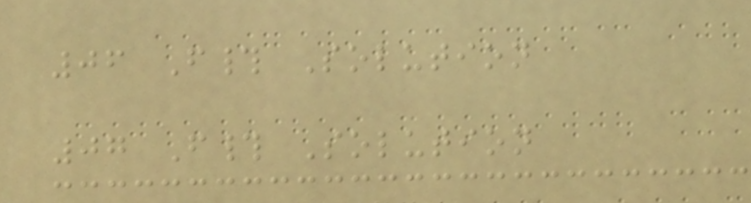06 F# Solution
07 F# Solution
